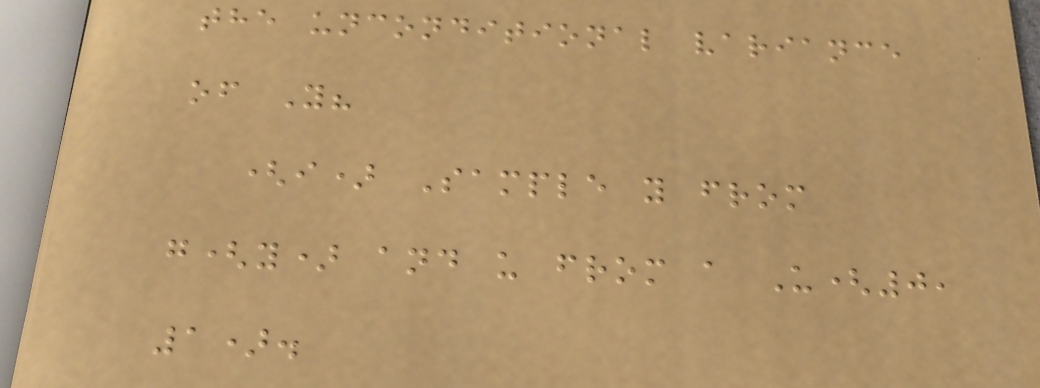the unconditional variance
of Y?
(i) Sample y from
g(y) and u from a U(0,
1).
